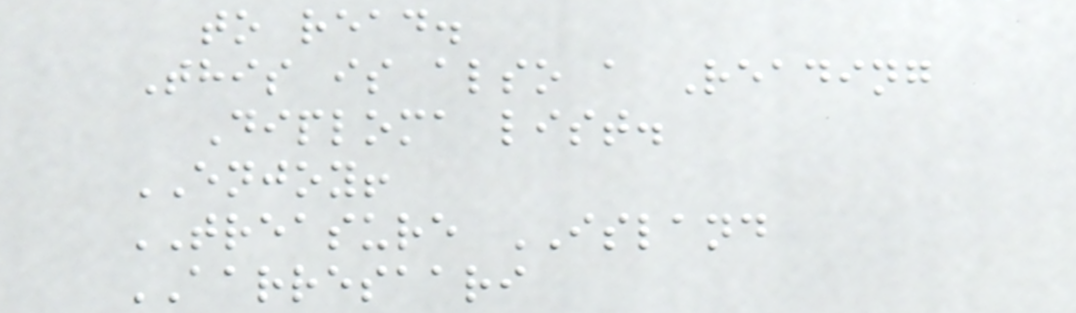to read.
This is also a Reading
Diploma list.
ENJOY!
TREASURE ISLAND
AARRESAARI
